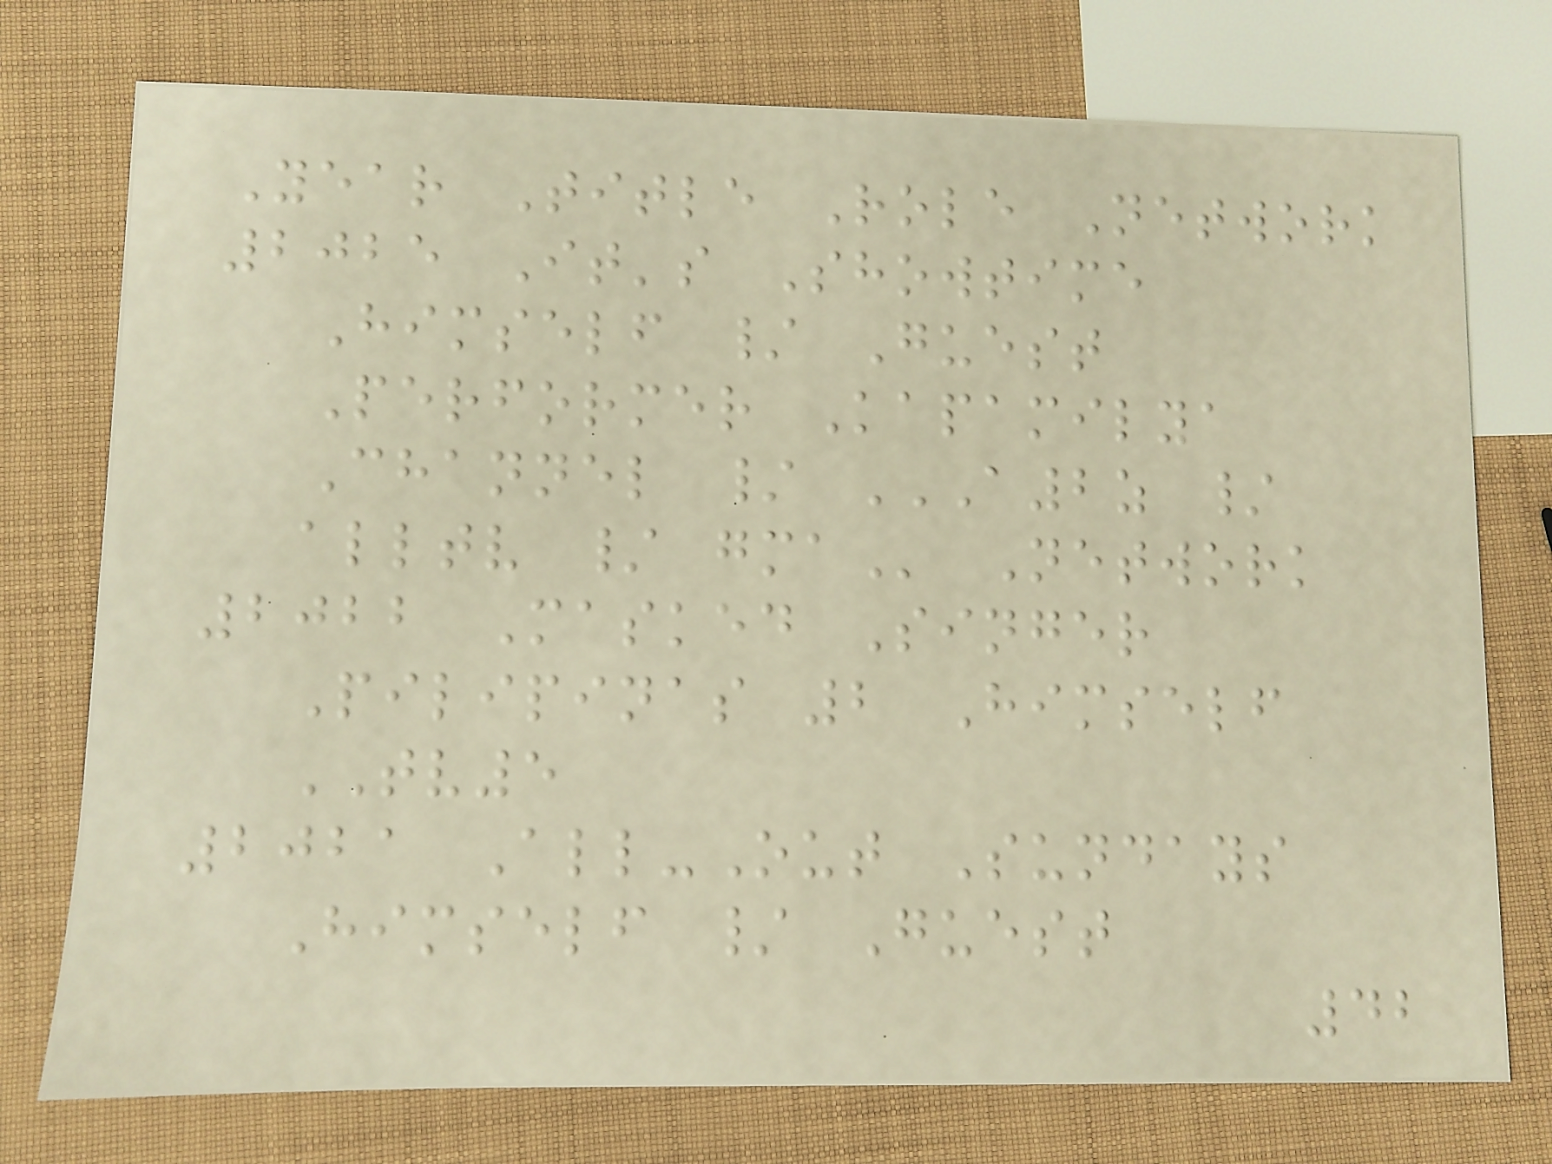Year Title Role Network
2025 It's Showtime
Himself / Guest
Performer Kapamilya
Channel / A2Z /
ALLTV / GMA Network
2022 Masked Singer
Pilipinas 2 Himself
TV5
2021 All-Out Sundays
Himself / Guest
42
